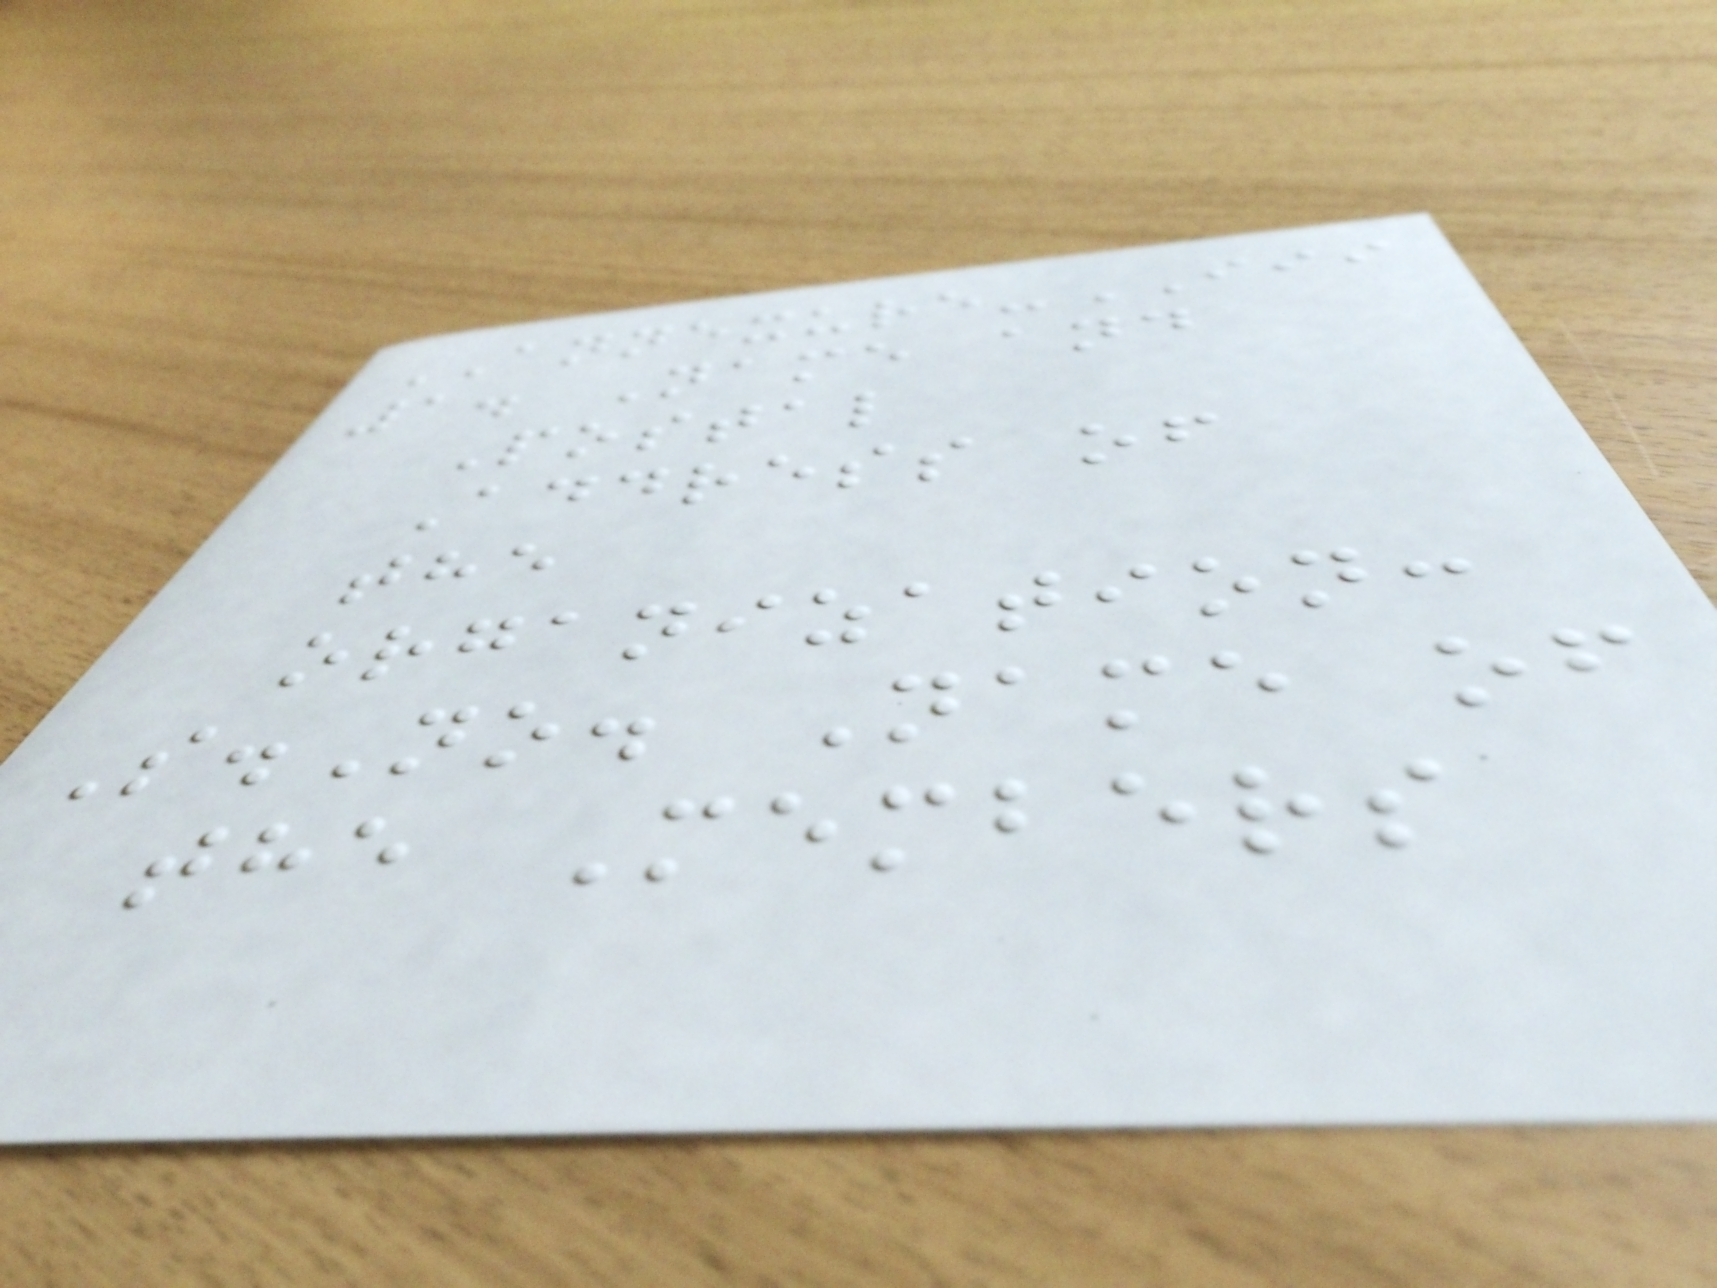ANNEXURE-III
1. Name and
Postal
Address of
the
organization:
S.No. Name of
the Members
